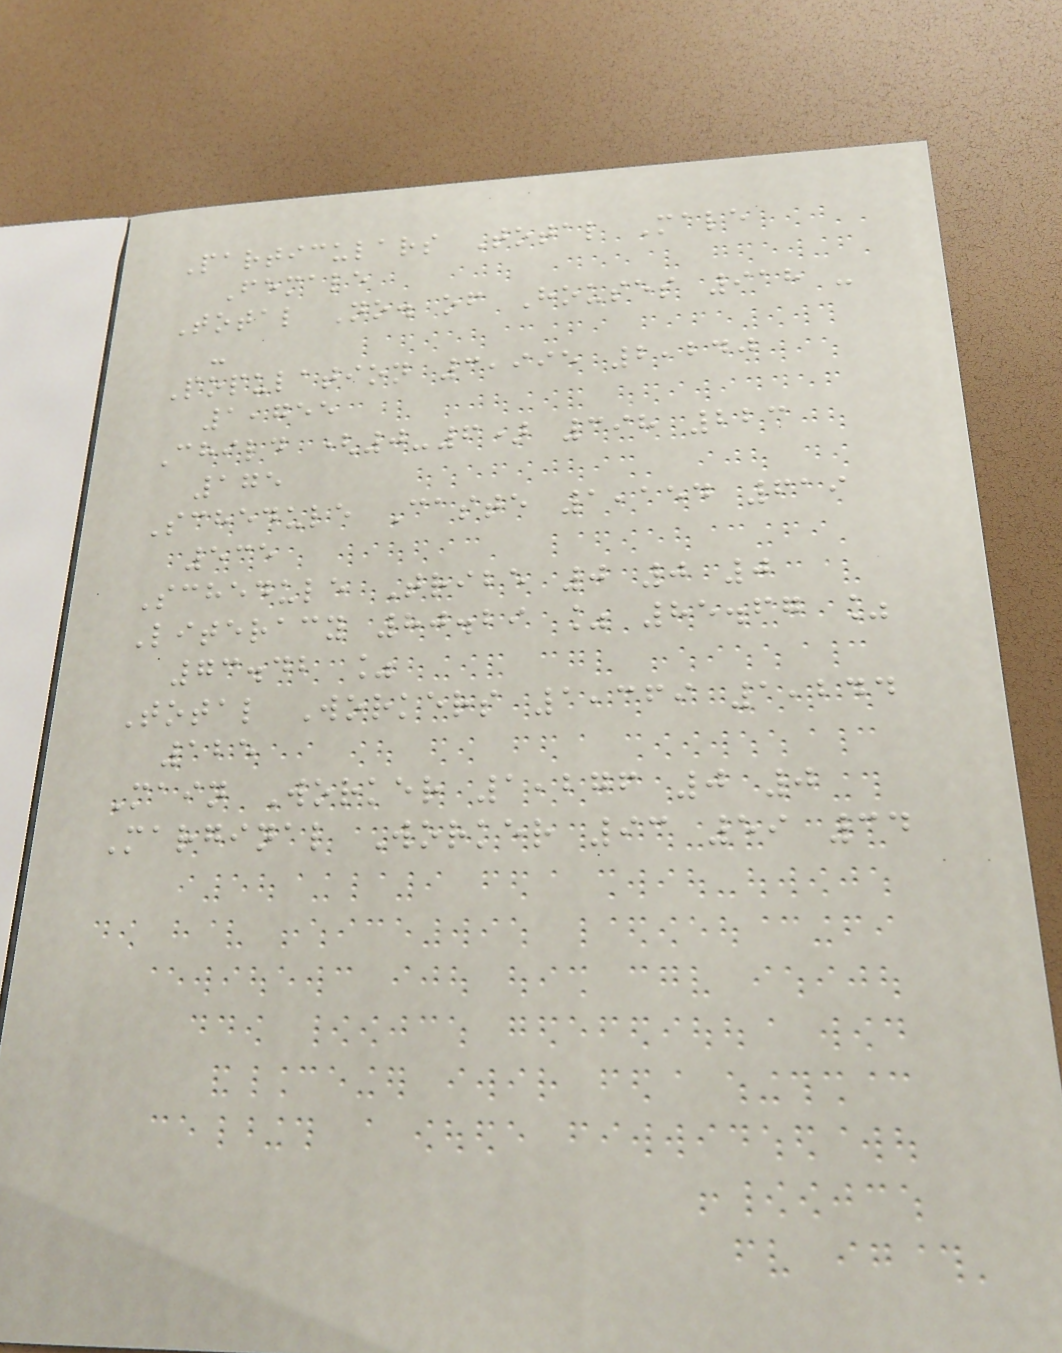Particulars Total Male
Female
Total No. of Houses 918 -
-
Population 3,995 2,240
1,755
Child (0-6) 398 223
175
Schedule Caste 1,154 619
535
Schedule Tribe 0 0 0
Literacy 80.29 % 85.67 %
73.42 %
Total Workers 1,369 1,244
125
Main Worker 1,276 0 0
Marginal Worker 93 59 34
